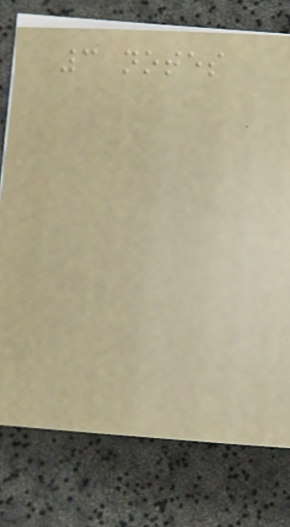3 notes
